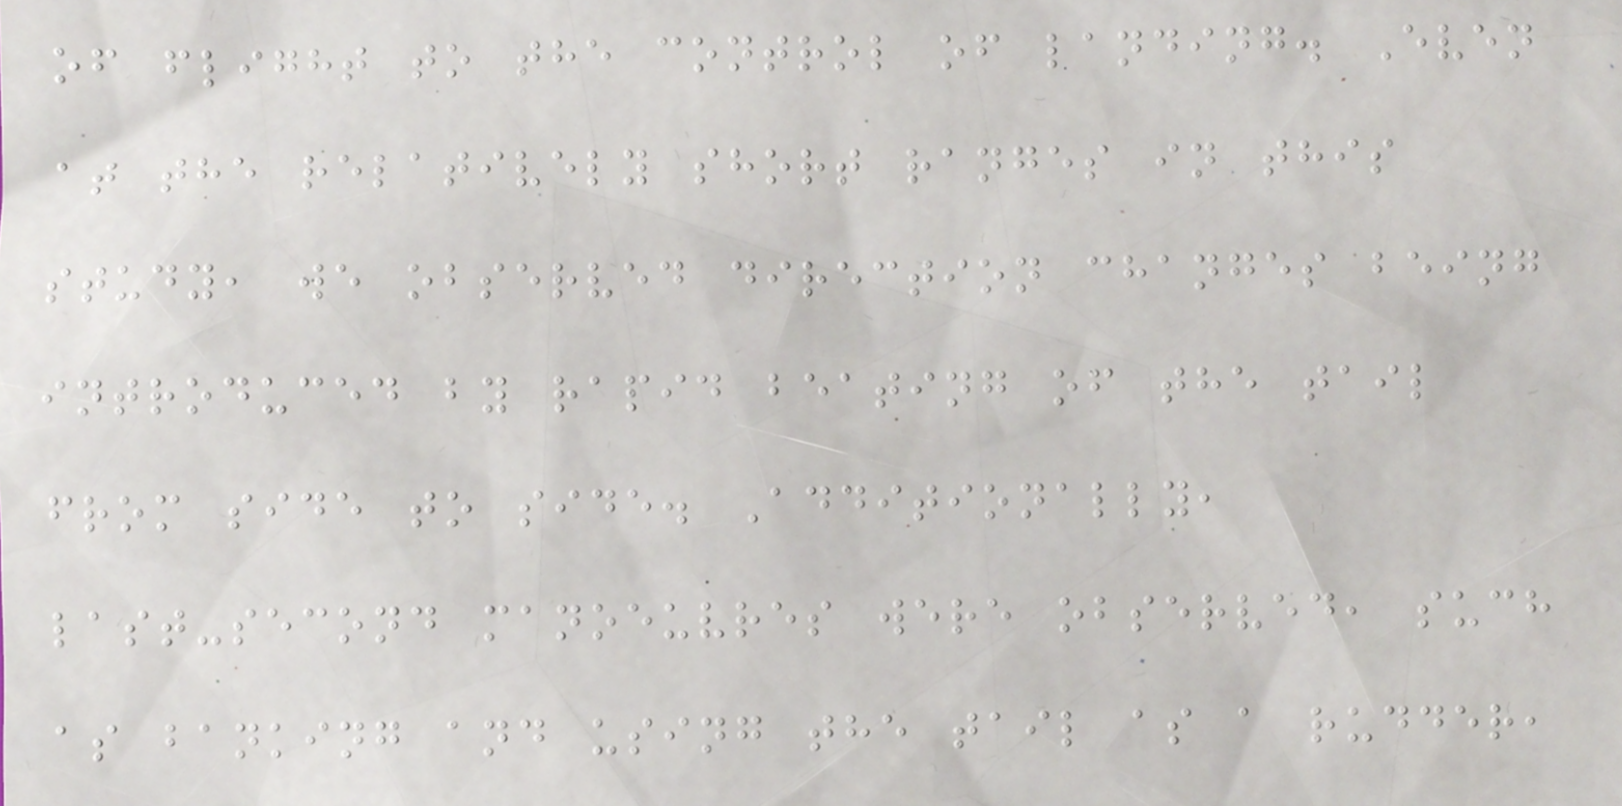of flight to the control of landing. Even
at the relatively short ranges in this
study, we observed direction changes being
introduced by rapid beating of the tail
from side to side. Additionally,
last-second manoeuvres were observed, such
as banking and using the tail as a rudder,
